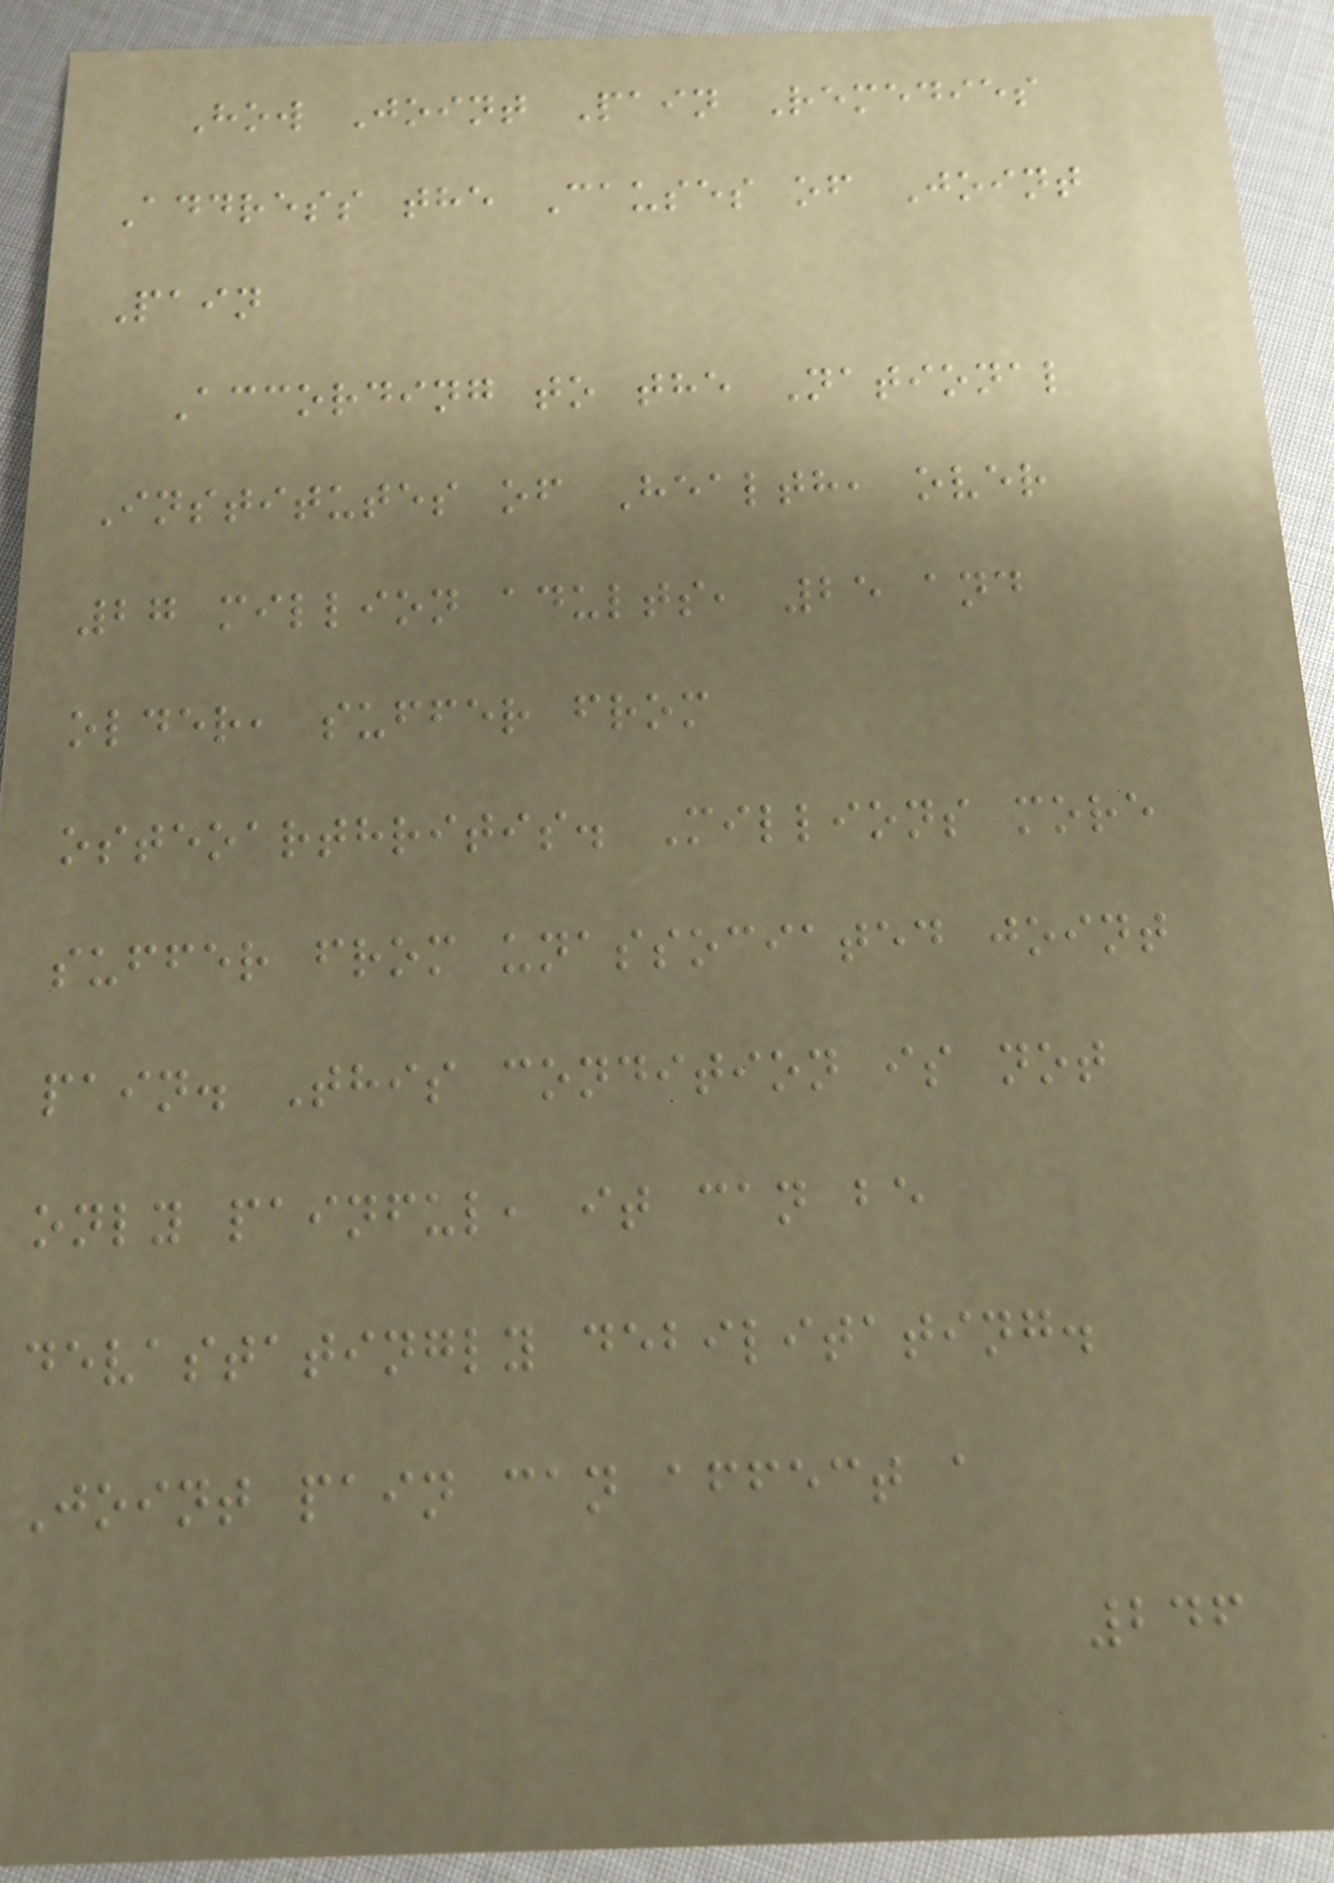How Joint Pain Remedies
Address the Causes of Joint
Pain
According to the National
Institutes of Health, over
27 million adults, 25 and
older, suffer from
osteoarthritis. Millions more
suffer from unassociated joint
pain. This condition is not
only painful, it can be
devastatingly debilitating.
Joint pain can affect a
246
